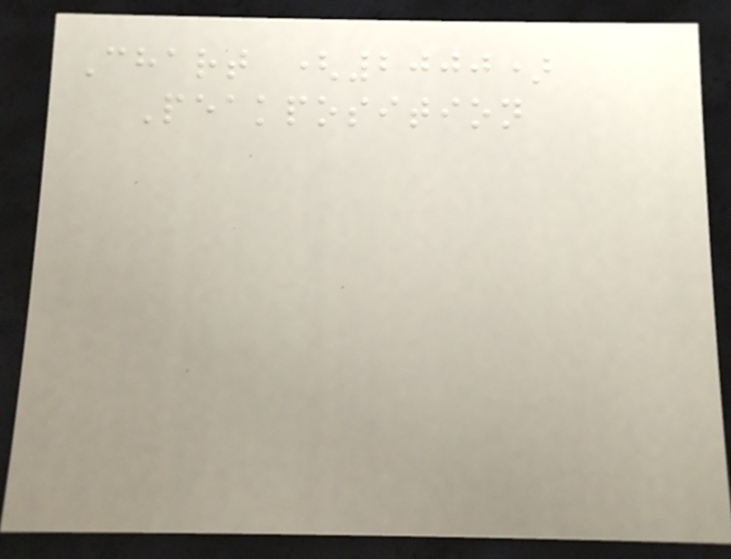Chart (2000)
Peakposition
